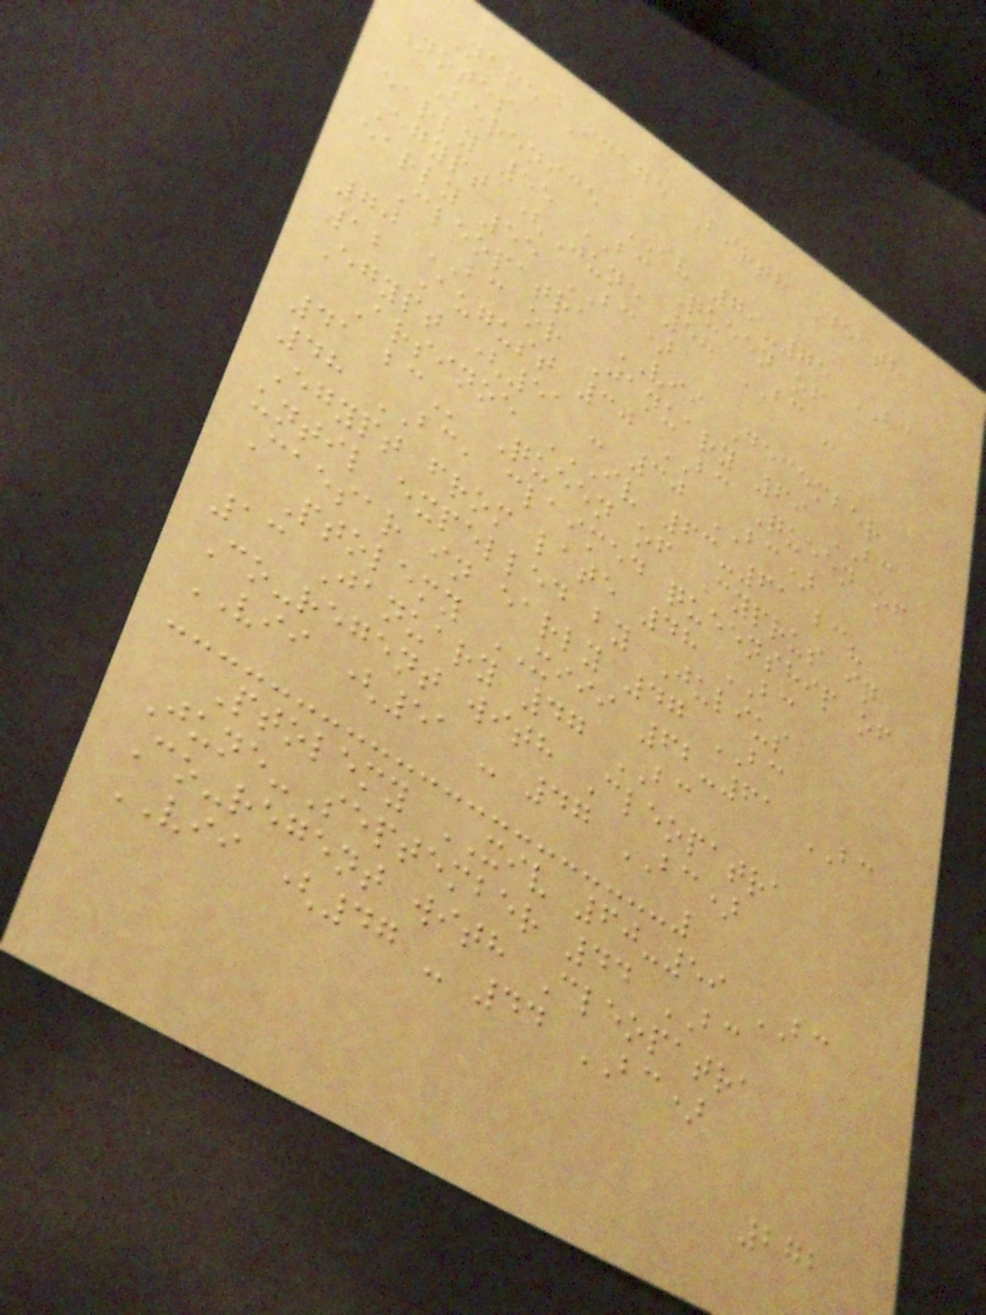Name Image Birth Death
Notes
Berenice IV 79-75 BC
early 55 BC Queen of
Egypt (June 58 BC -
early 55 BC)
Cleopatra VII December
70 BC or January 69 BC
12 August 30 BC Queen of
Egypt (51 - 30 BC)
Arsinoe IV 63-61 BC?
41 BC Queen of Cyprus in
48 BC, claimed queenship of
Egypt from late 48 BC
until expelled by Julius
Caesar in early 47 BC
Ptolemy XIII 62-61 BC
13 January 47 BC
Co-regent with Cleopatra
VII (51 - 47 BC)
Ptolemy XIV 60-59 BC
June-September 44 BC
Co-regent with Cleopatra
VII (47 - 44 BC)
272
